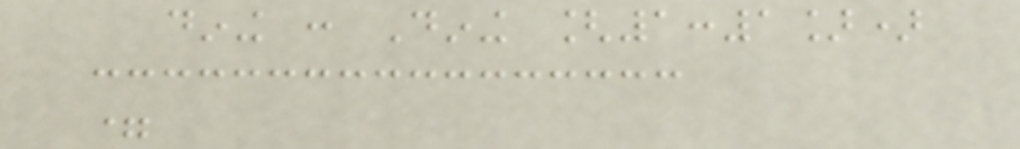dining : Dining [1:1])
=
